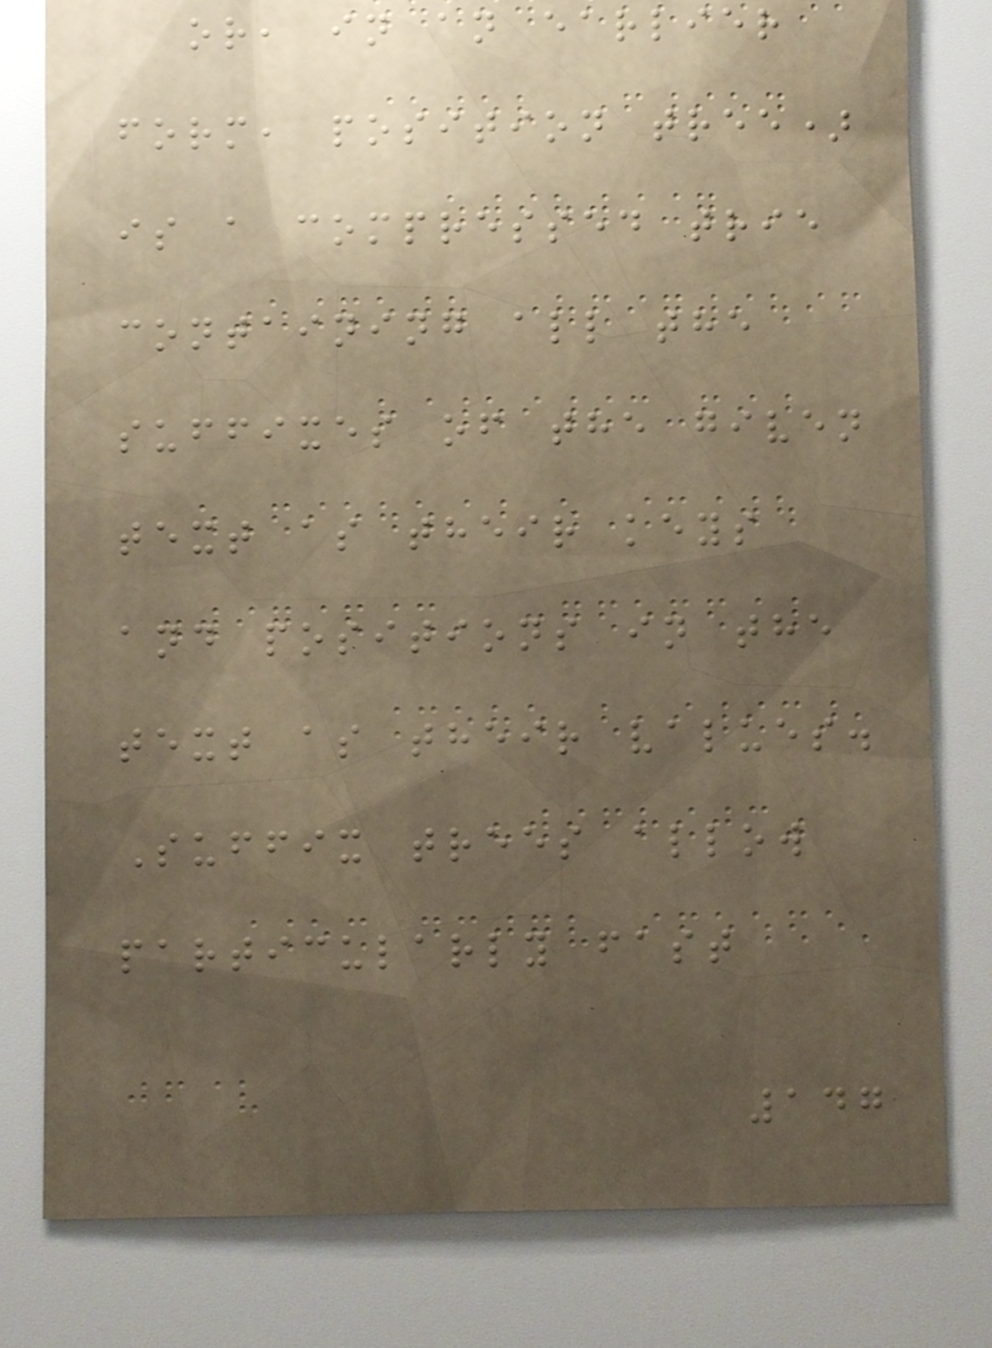or, in an earlier
form, position tree)
is a compressed trie
containing all the
suffixes of the given
text as their keys
and positions in the
text as their values.
Suffix trees allow
particularly fast
147
